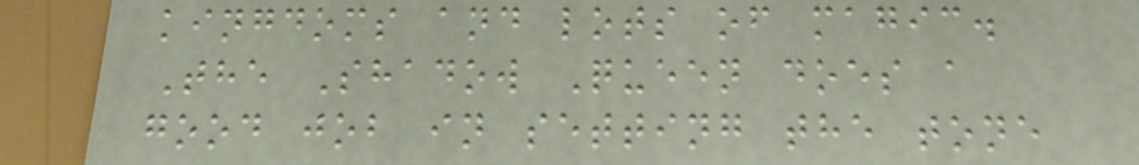kingdoms and lots of magic.
The Shadow Queen does a
good job in setting the tone
